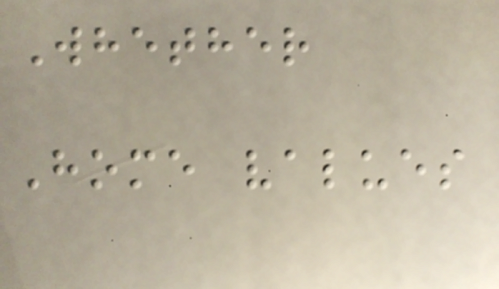Whether
Home values
